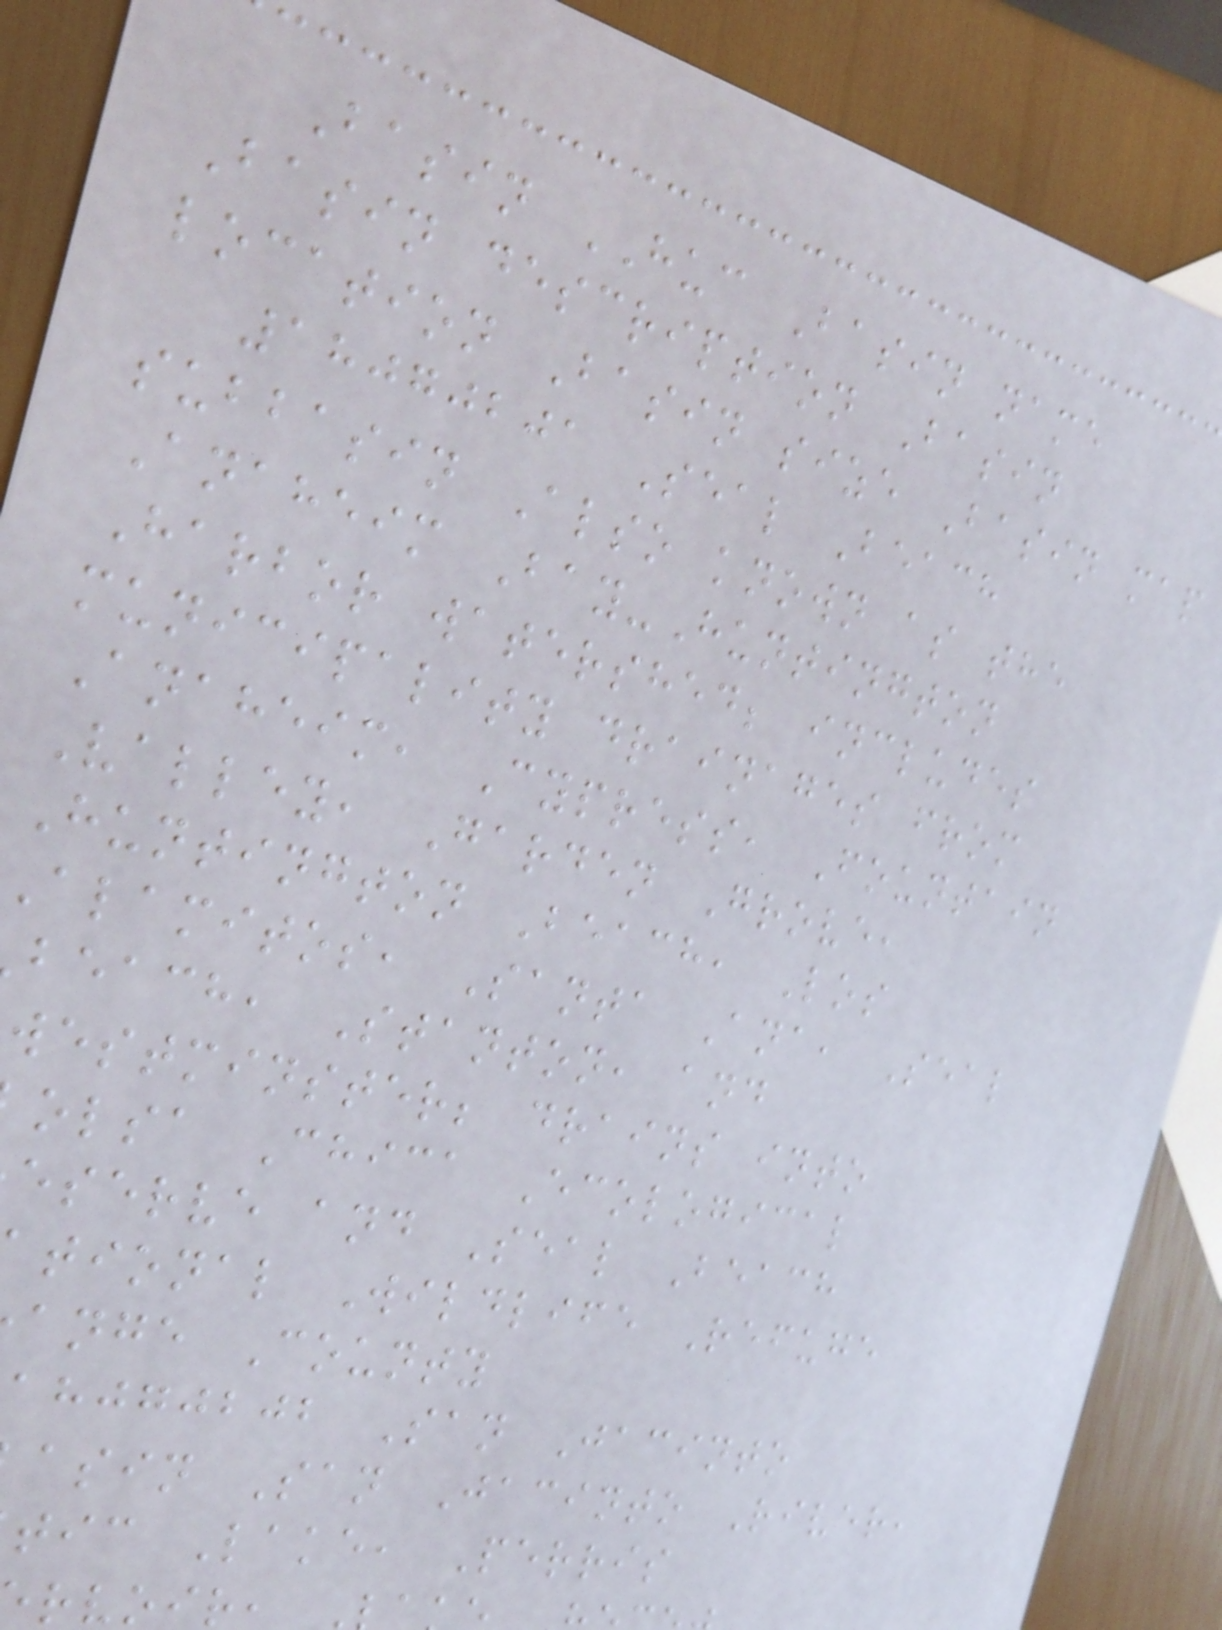Basin HUC Basin name
Basin description Basin
location Basin size Basin map
18070201 Seal Beach
subbasin Also known as the
Anaheim Bay-Huntington
Harbor watershed; includes
municipality drainages from
Anaheim, Cypress, Fountain
Valley, Garden Grove,
Huntington Beach, Los
alamitos, Santa Ana, Seal
beach, Stanton, and
westminster; drains into
olsa Chica Ecological
eserve and Seal Beach
tional Wildlife Refuge
ange County
ahjgjbjb San Jacinto
asin San Jacinto River,
tic Lake, Perris
rvoir,
